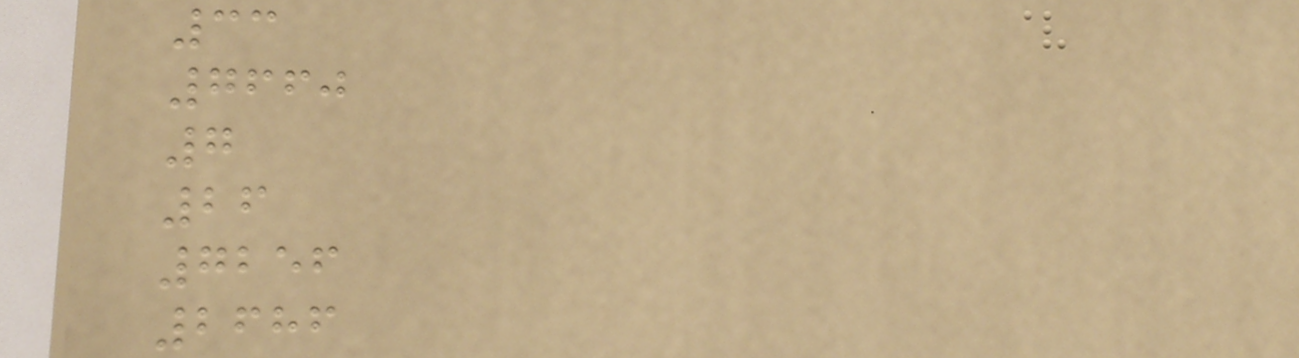33
7660
7
26
7256
2686
